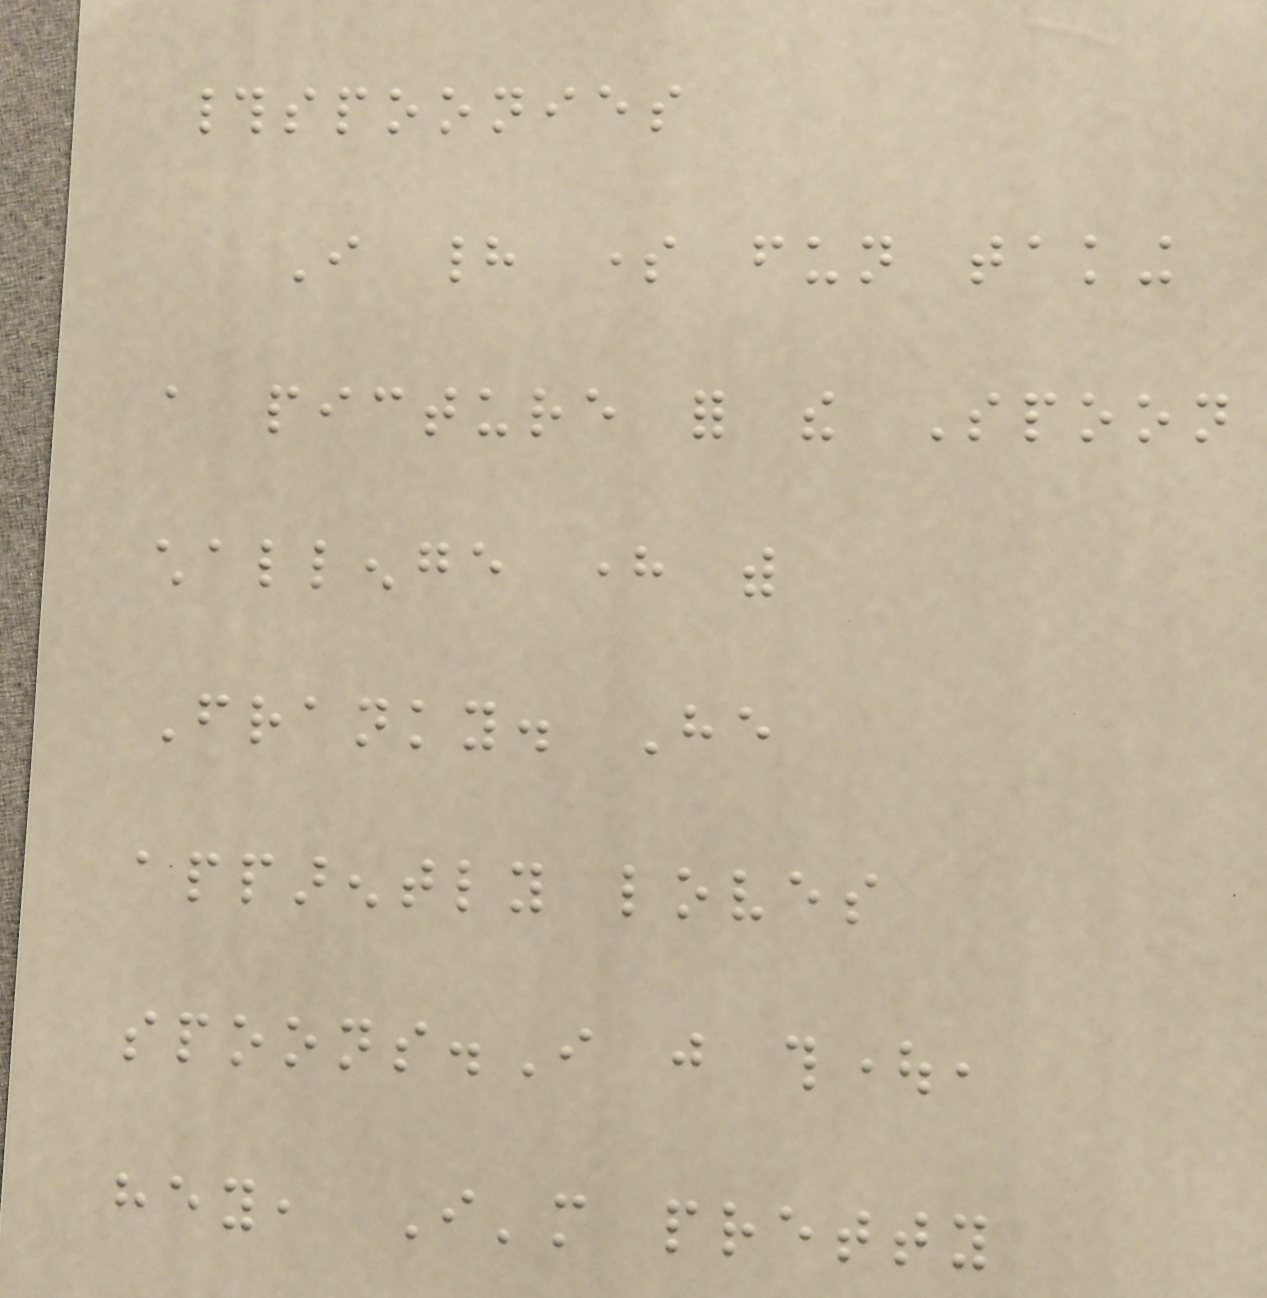#spoonies
I had some fun taking
a picture for the Spoon
challenge here with
Franky. He
apparently loves
spoons.I just thought,
hey, I'm pretty
